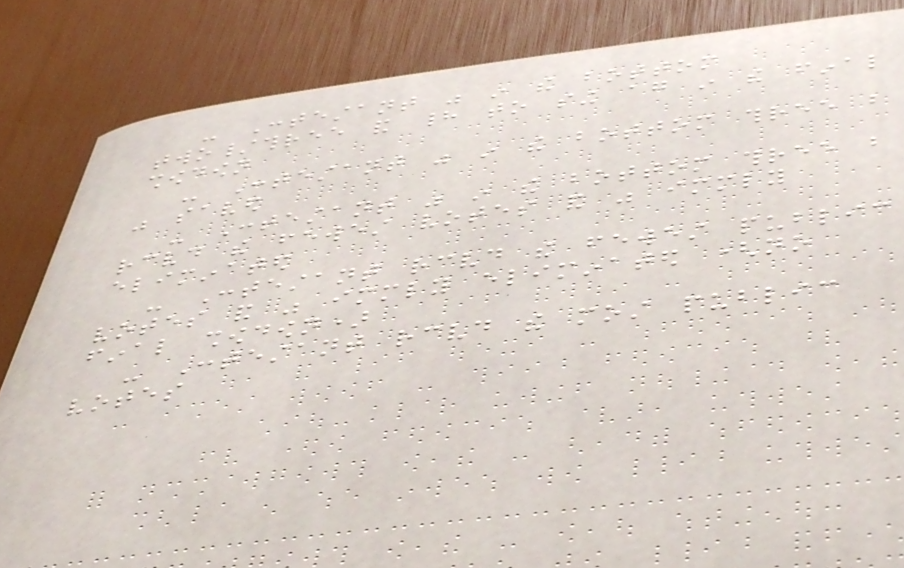- Contestant was in the bottom
two/three and had to sing again in the final
showdown
- Contestant was in the bottom three but
was saved
- Contestant was in the bottom three but
received the fewest votes and was immediately
eliminated
- Contestant received the fewest public
votes and was immediately eliminated (no
final showdown)
- Contestant received the most public
votes
